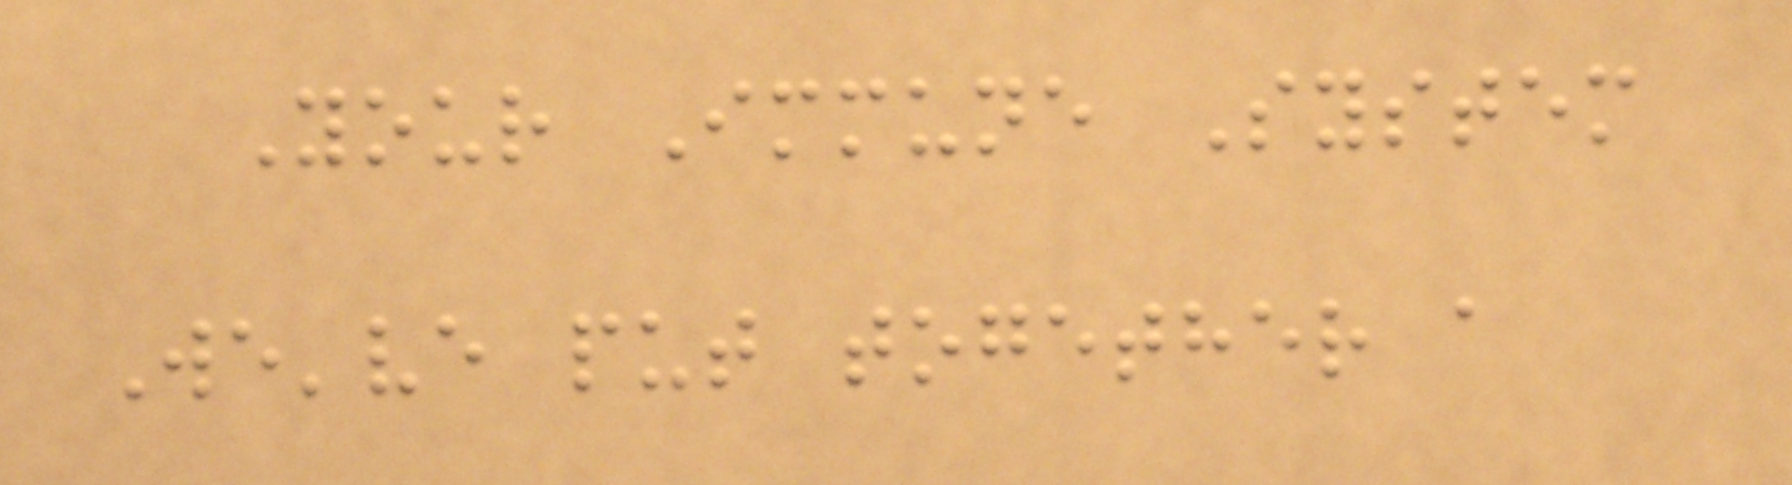Your Immune System
We've put together a
